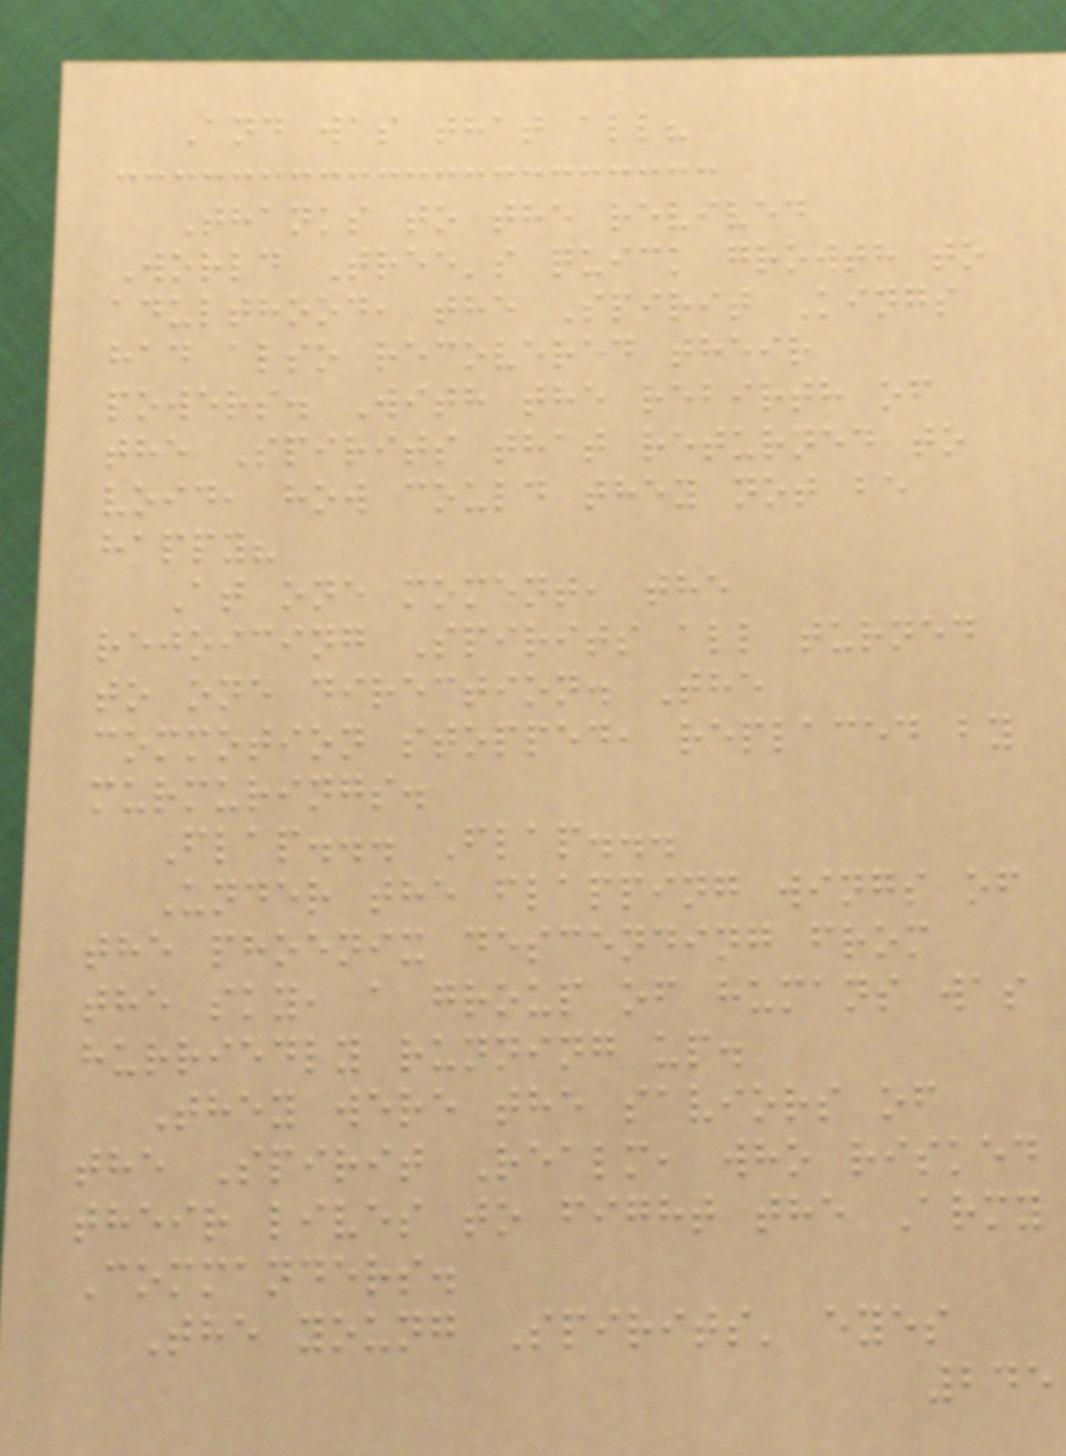And was that all?
Thanks to the revived
World Tree's quick growth to
adulthood, the Spirit Kings
had also recovered their
powers. With the rebirth of
the Spirits that returned to
void, how could they not be
happy?
At one moment, the
rejoicing Spirits all turned
to one direction. The
commotion stopped, replaced by
murmurings.
Flap... Flap...
Under the flapping wings of
the phoenix descending from
the sky, a group of humans was
hurriedly running up.
They were the saviors of
the Spirit Realm, who risked
their lives to fight the Army
Commanders.
The young Spirits' eyes
245
